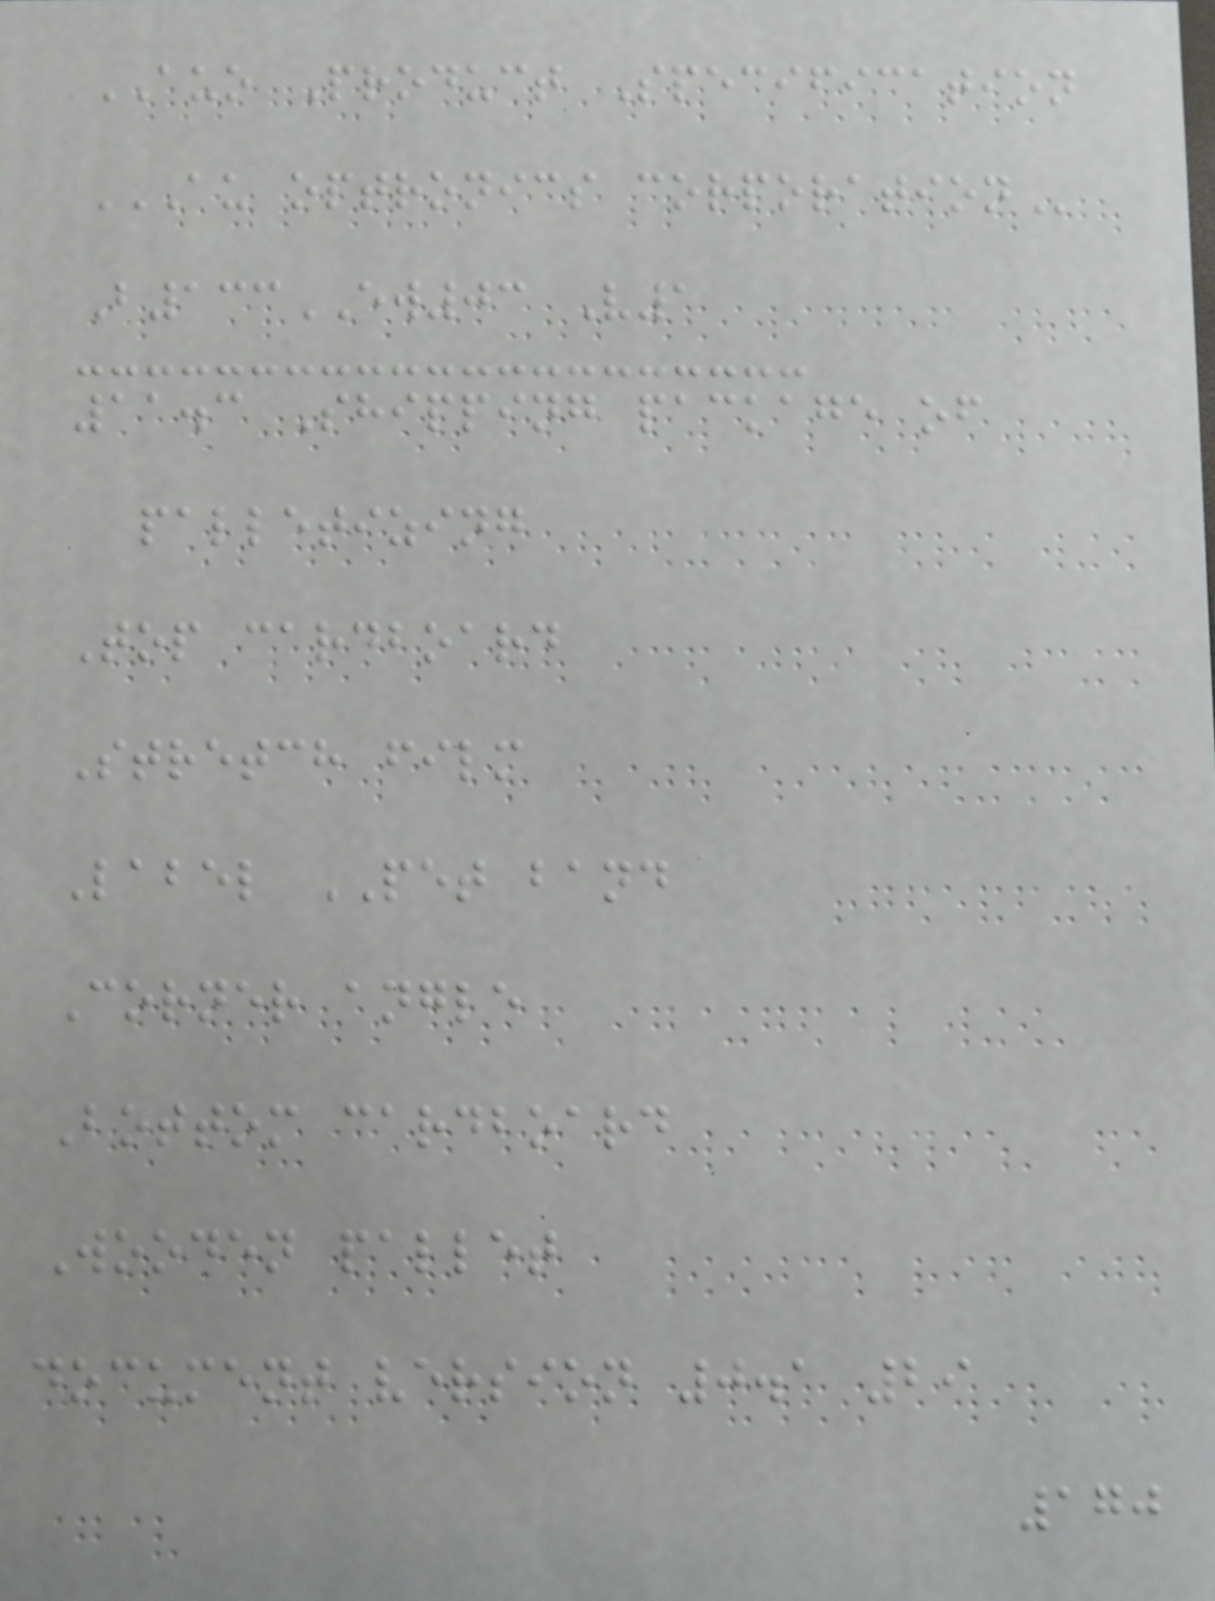AUO Product Specification
AU OPTRONICS CORPORATION
B133EW03 V1
11.3 Shipping package of
palletizing
Top cardboard
Stretch film
Label PET band
Corner angle
Bottom cardboard
Wooden pallet
document version 0.1 29
170
